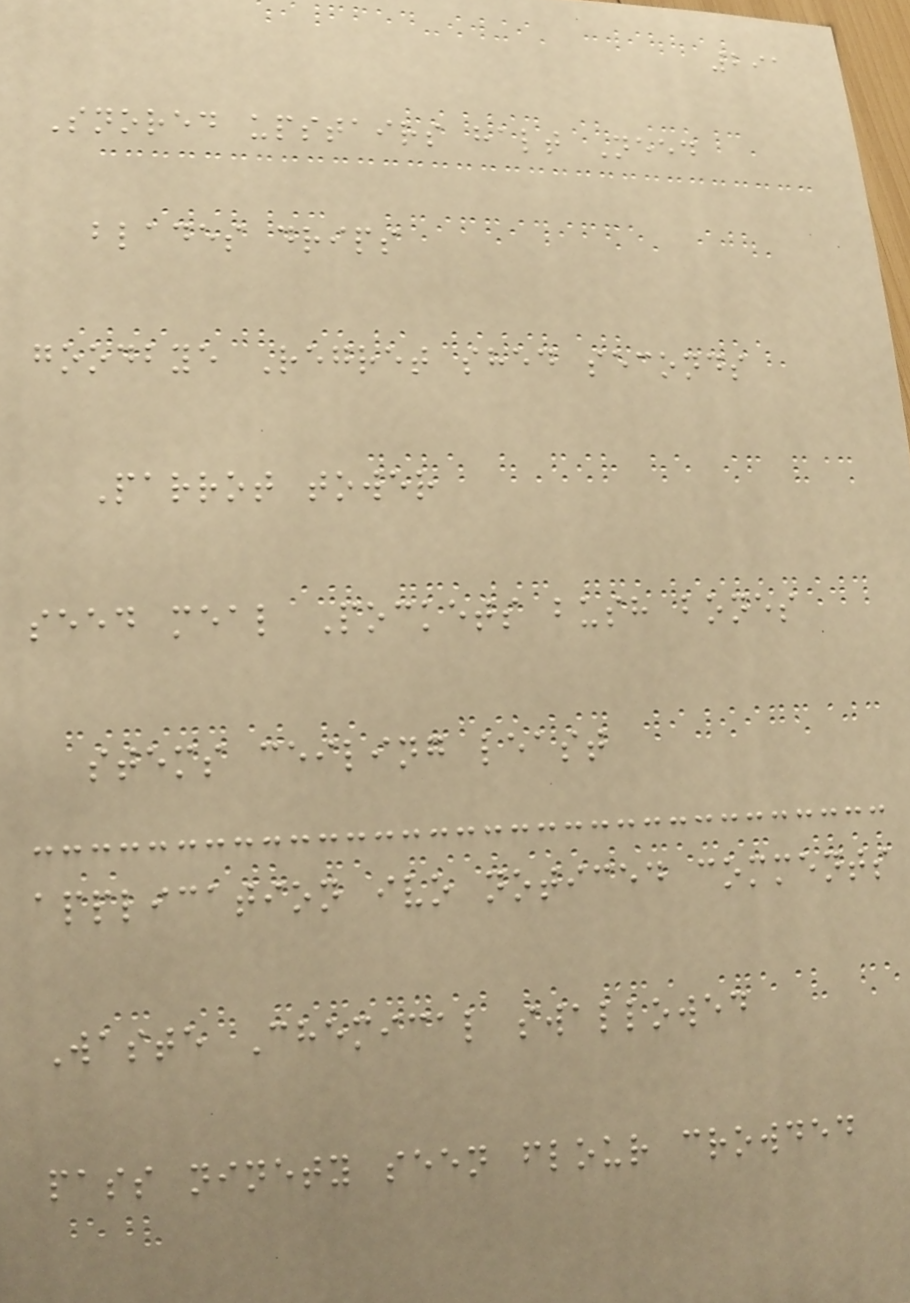291
Snored upstairs halt Need
blades drips
goodbye Regret shed seconds
Parrot tower
seed meal Pockets bush bones
stems ceiling least
application ivo noticed comments
Waste Chemical swallowed
pass ninety seen flour crowded
